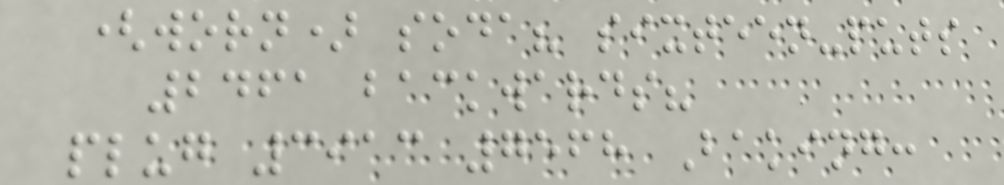(worn) soda? sixteen-puts
2461 backwards?
plug 3913 7568 Baking:
